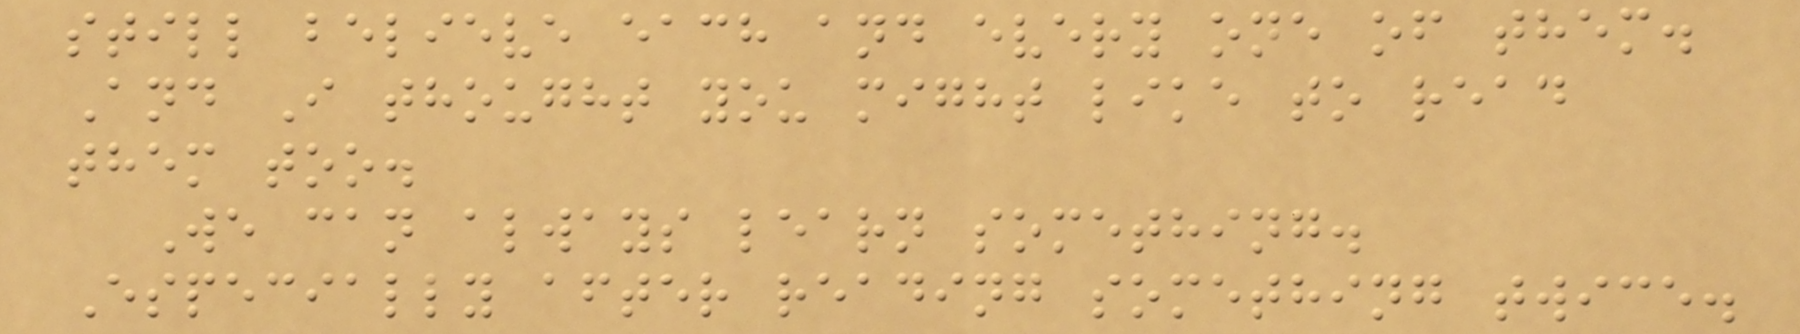still believe each and every one of them.
And I thought you might like to read
them too.
We can always learn something.
Especially after reading something twice.
